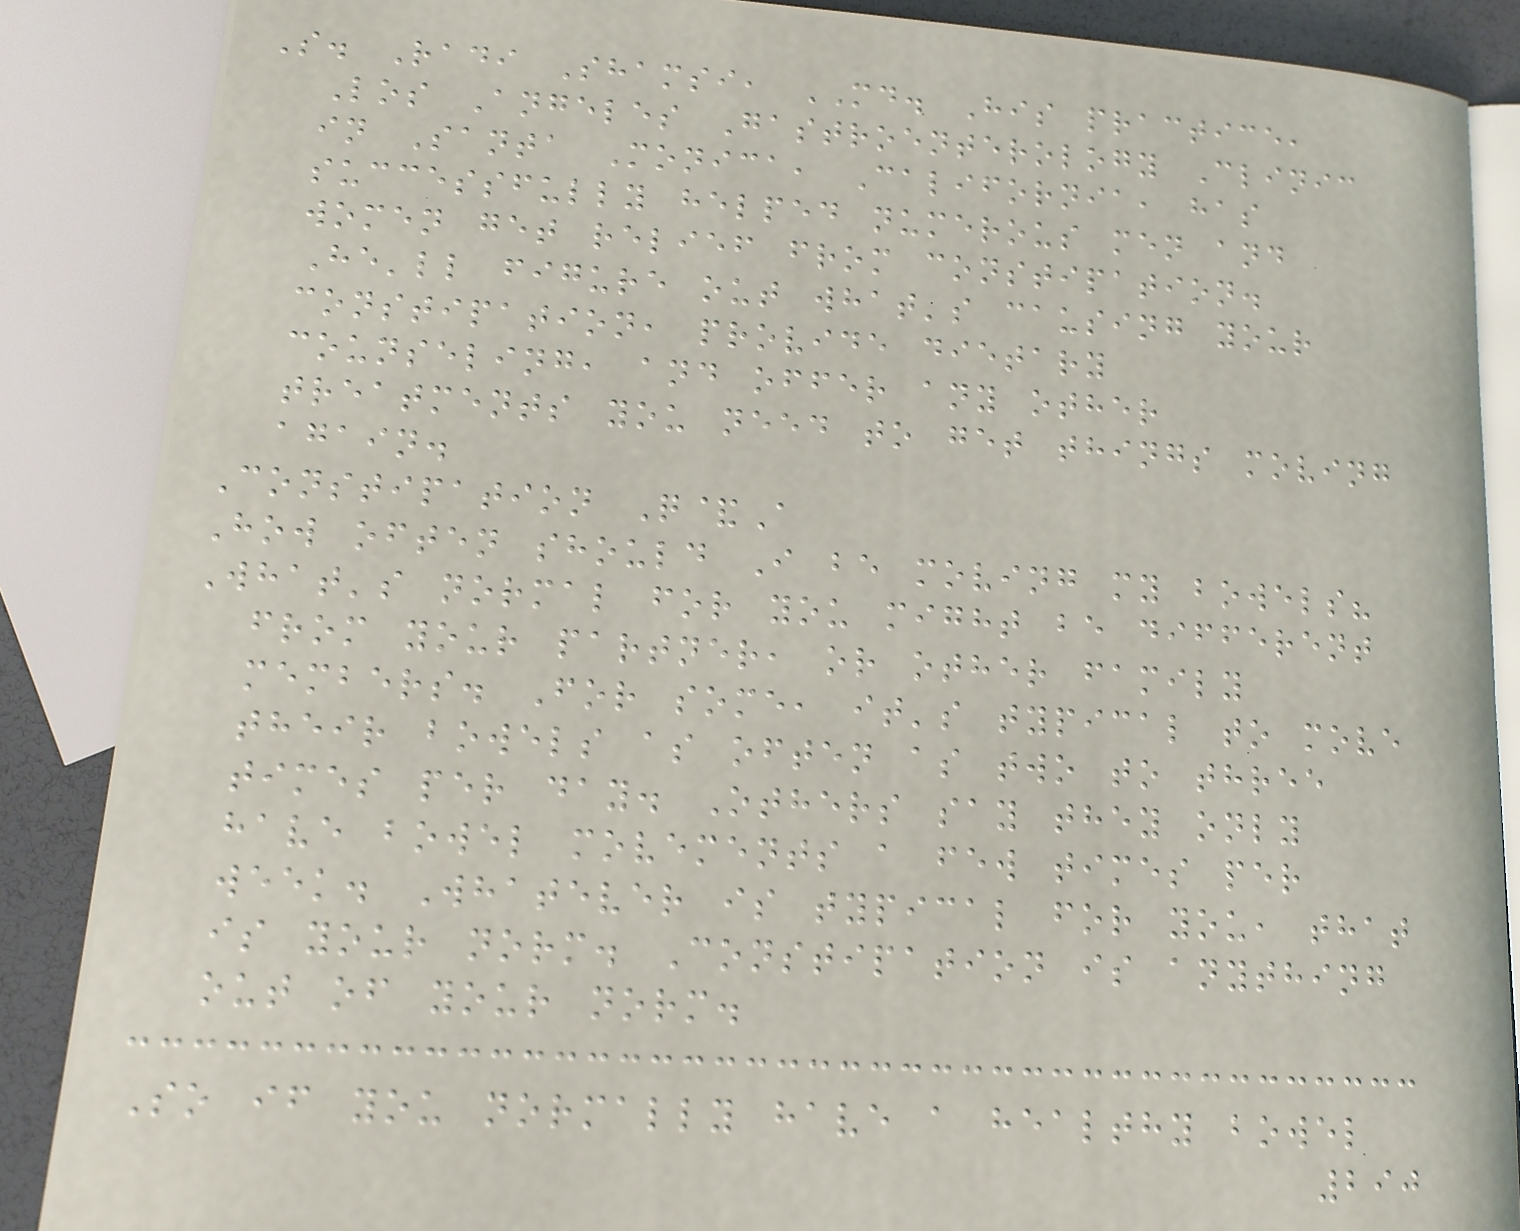S. Radi Shamsi, MD. His practice,
Los Angeles Gastroenterology Clinic
in Santa Monica, California, has
successfully helped numerous men and
women get relief from constipation.
He'll figure out what's causing your
constipation, provide dietary
counseling, and offer any other
treatments you need to get things moving
again.
Constipation Q&A
How often should I be moving my bowels?
What's normal for you might be different
from your partner, or other family
members. For some, it's typical to move
their bowels as often as two to three
times per day. Others say they only
have bowel movements a few times per
week. Whatever is typical for you, that
is your norm. Constipation is anything
out of your norm.
So if you normally have a healthy bowel
290
